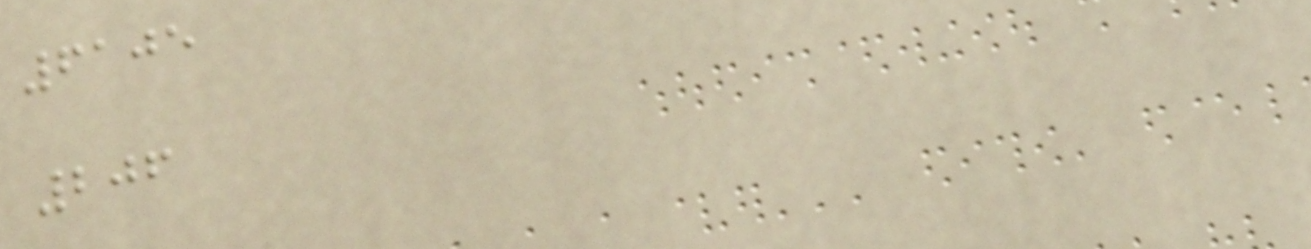6105
206
